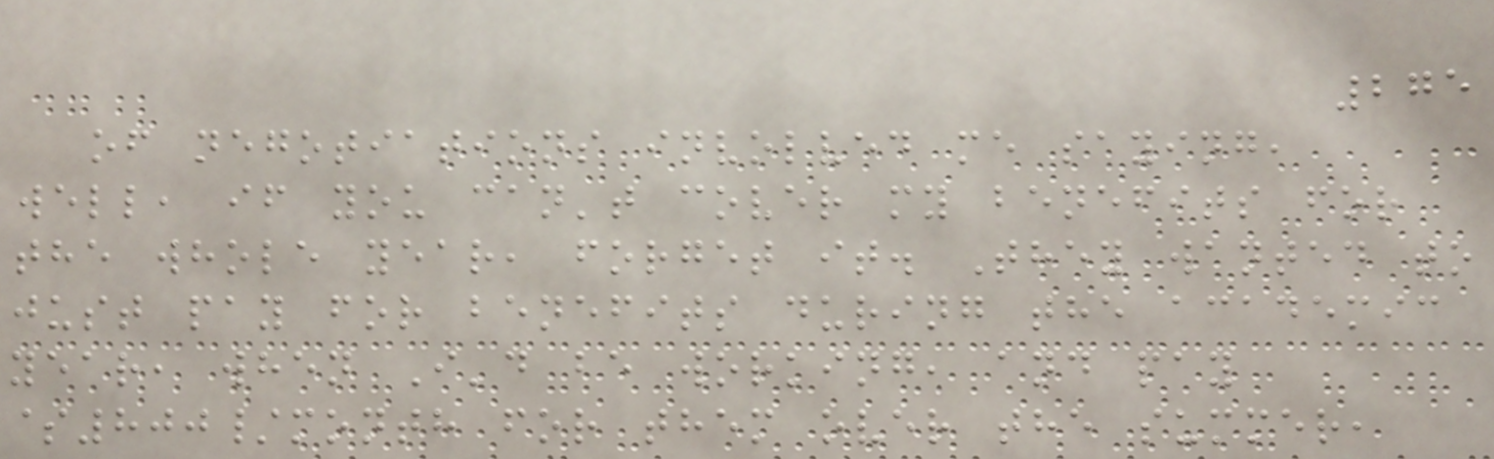275
of negotiations involved me saying,
well, if you can't cover my benefits for
the whole year, forget it. They wanted to
just pay for benefits during the academic
year, when I'd be working, and pay
$800/month for them over the summer,
